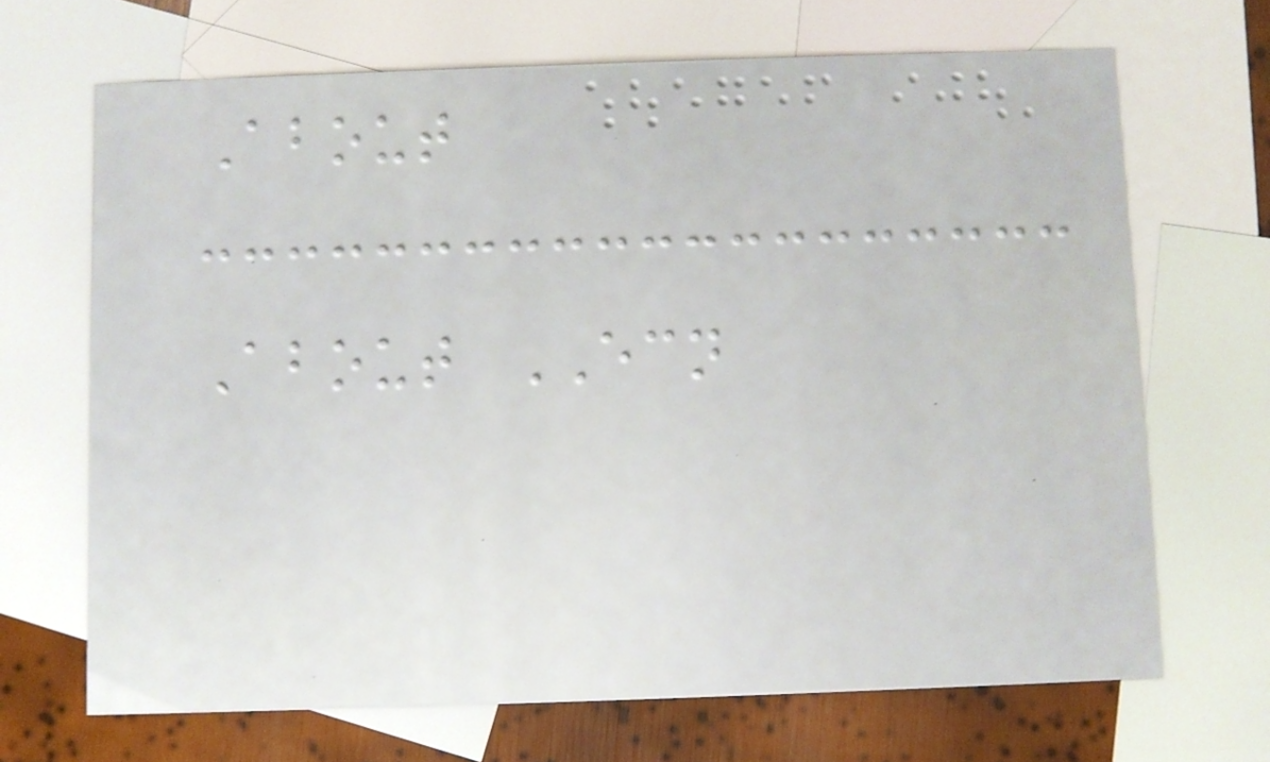About
About ECN
